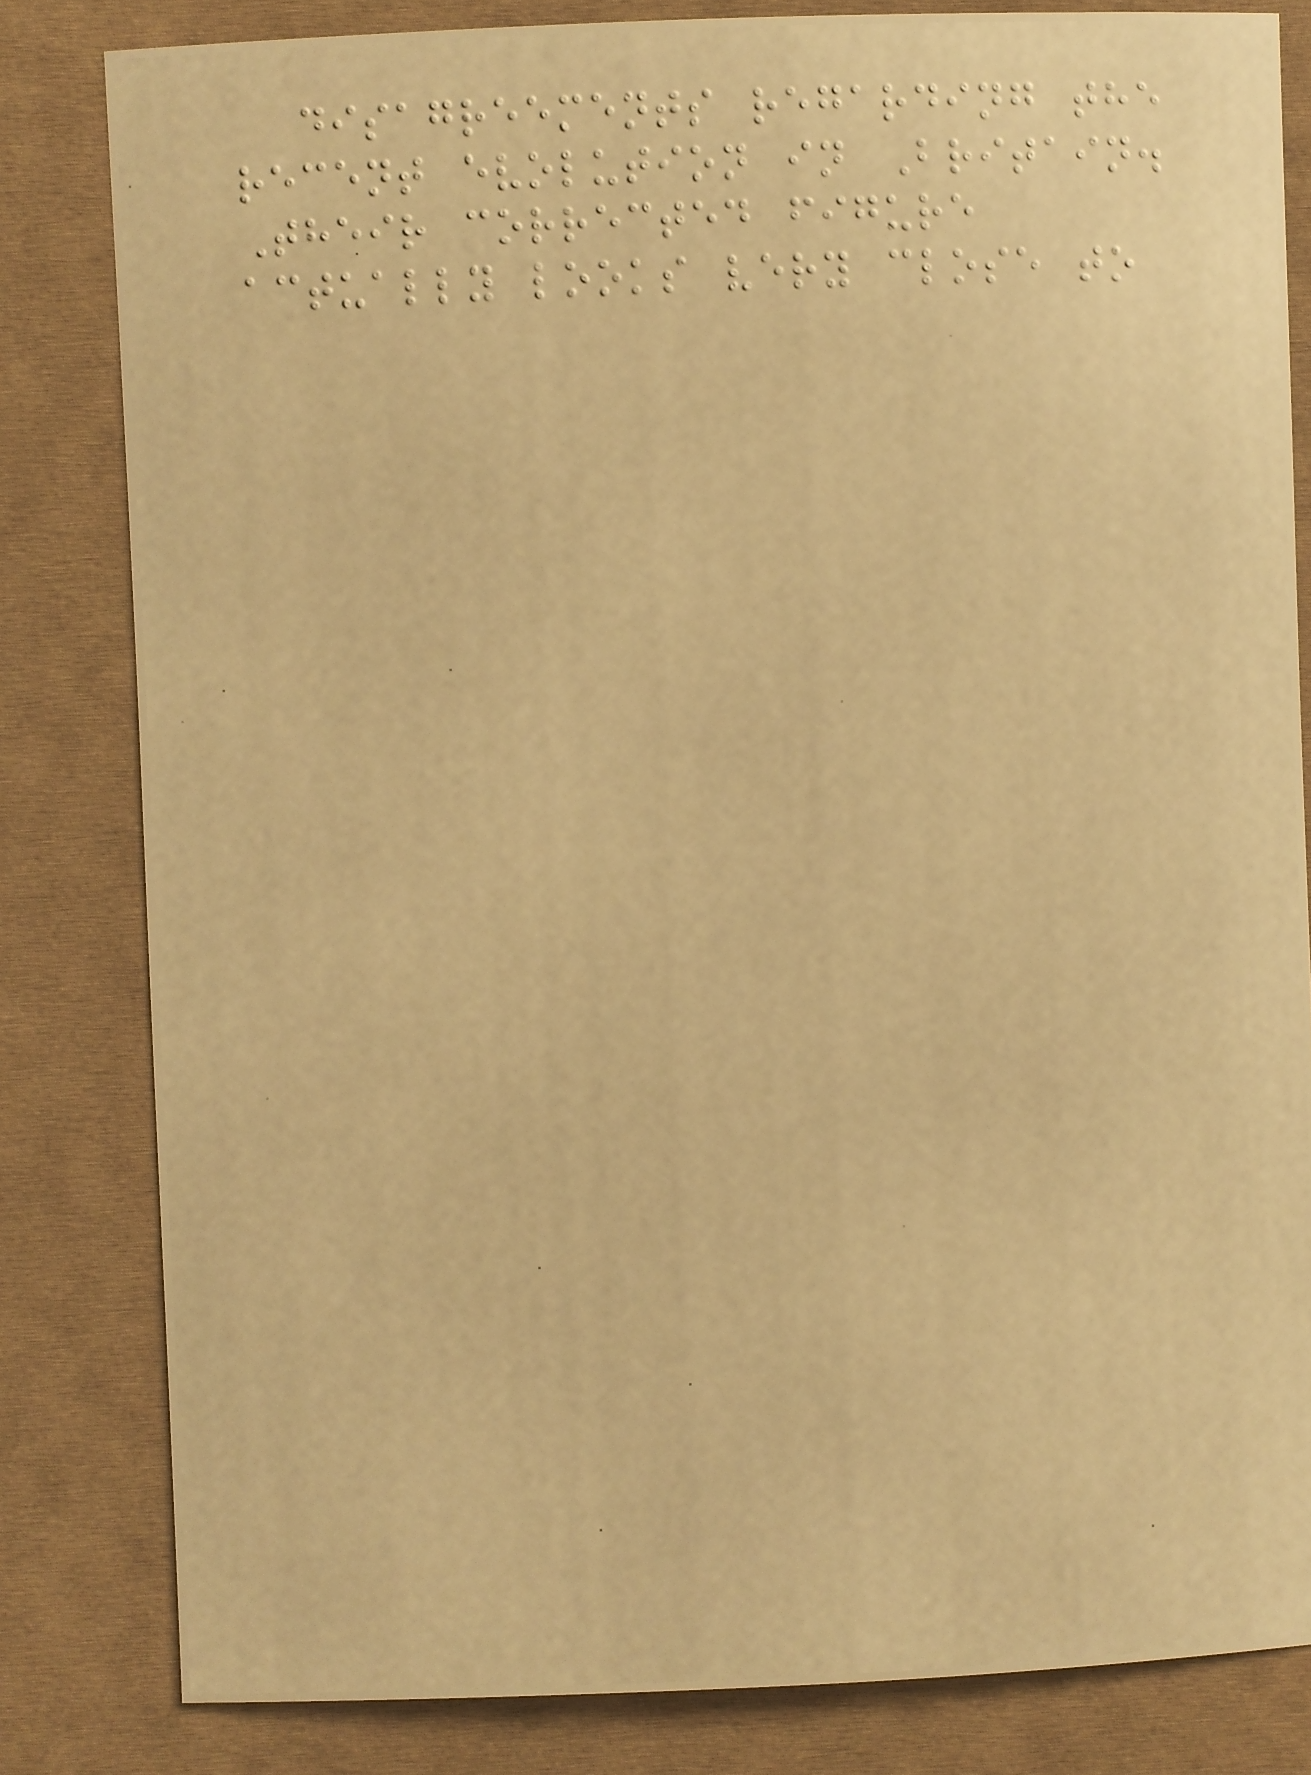disagreements regarding the
recent evolution in Britain.
Their corrected figure
actually looks very close to
